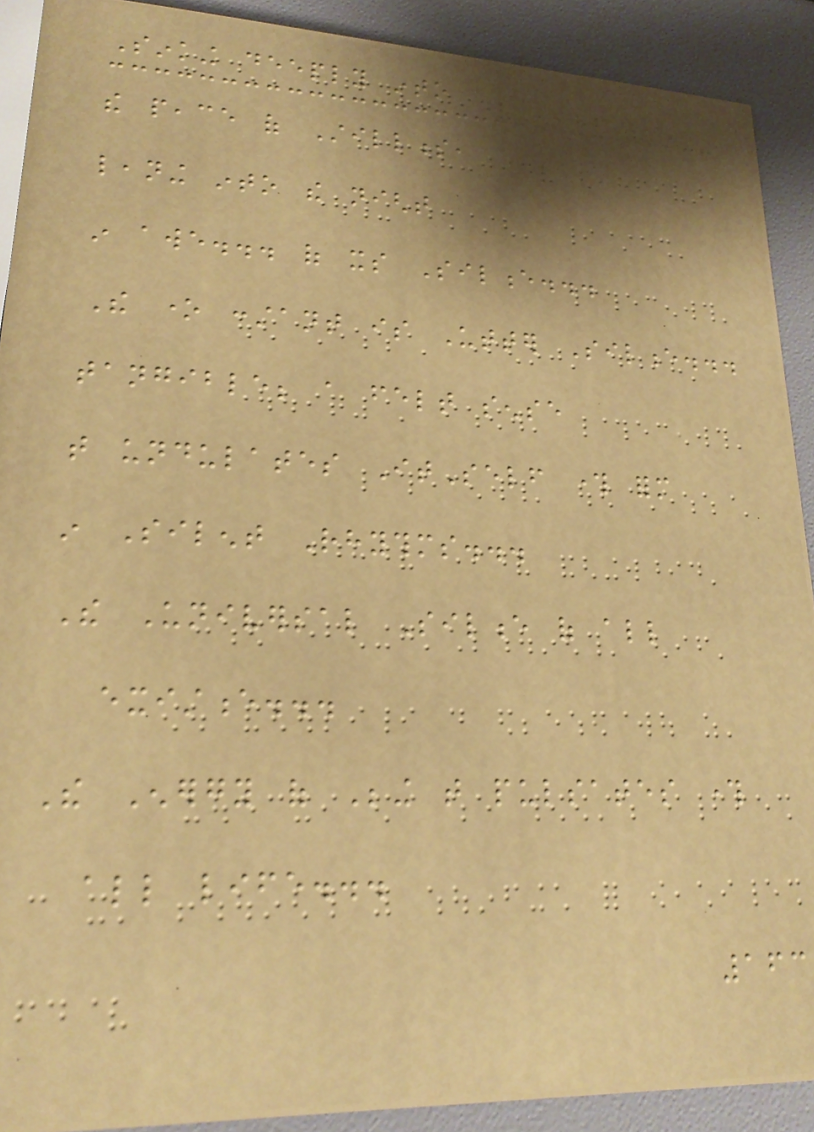Sinking deeply into
the peace of Stillness,
leaning into the night
in awe... of its Silence...
The one constant is Utter Silence...
tangible; a felt sense
that undulates ItSelf through form
in Silent Rhythms...
The Universal Silence of all
existence...
The Energy of Being that pulsates through
all life...
163
